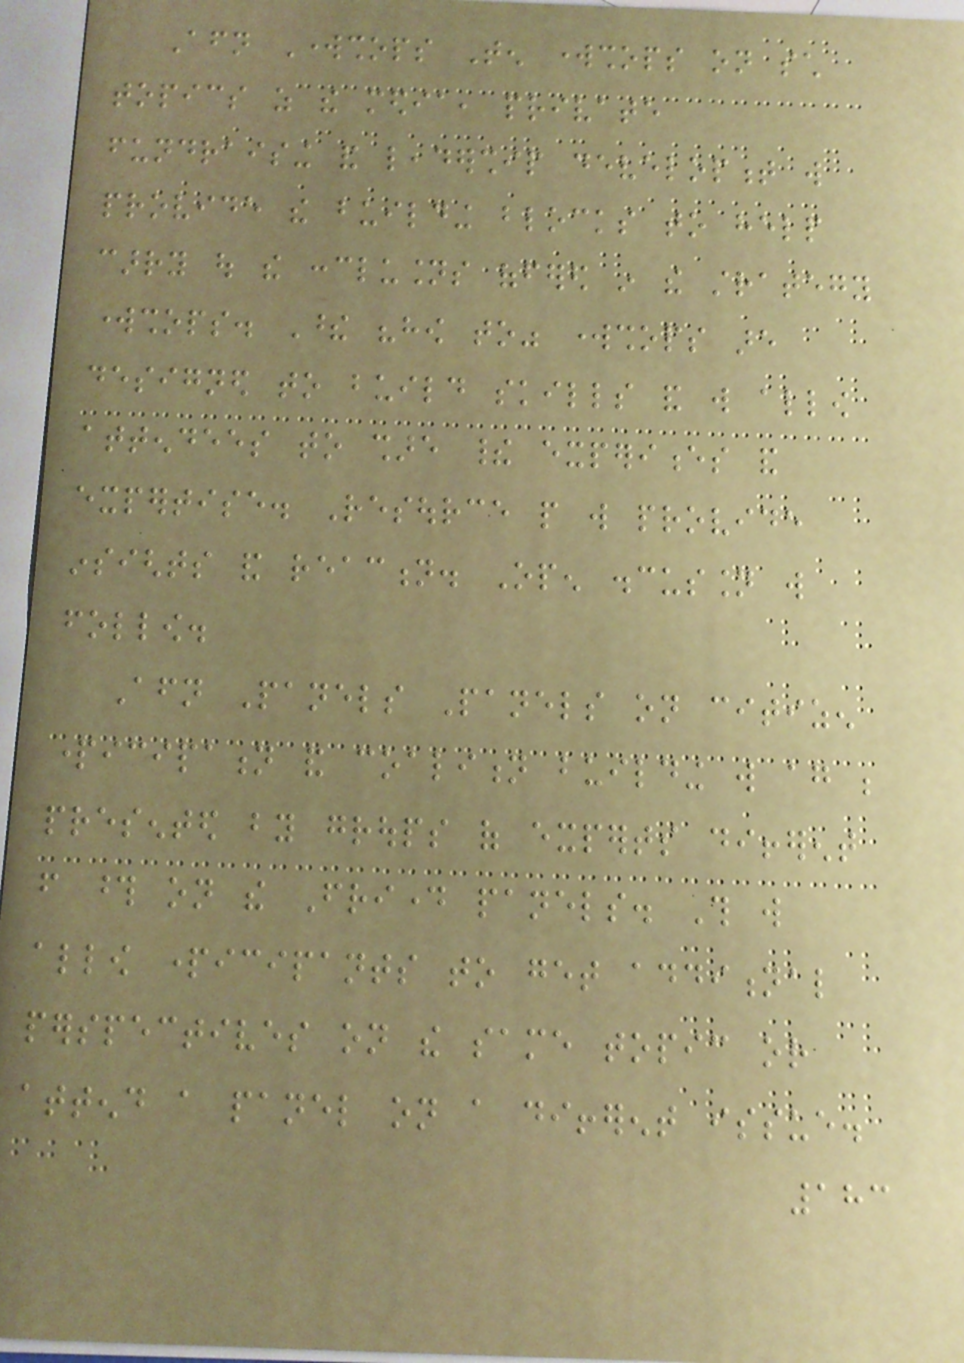Afternoon Workshops Ten workshops on such
topics as the media, private
fundraising and leadership development will
provide the building blocks to help
carry out the conclusions offered in the strategy
workshops. These "how to" workshops are
designed to build skills and will allow
attendees to share their experiences and
expertise. Resource people will provide
insights and reaction. Open discussion will
follow.
Afternoon Panels Panels on citizen
participation and coalition building will again be
presented by groups of experts different
from those on the Friday panels. This will
allow participants to get additional
perspectives on the same topic or
attend a panel on a different issue.
183
